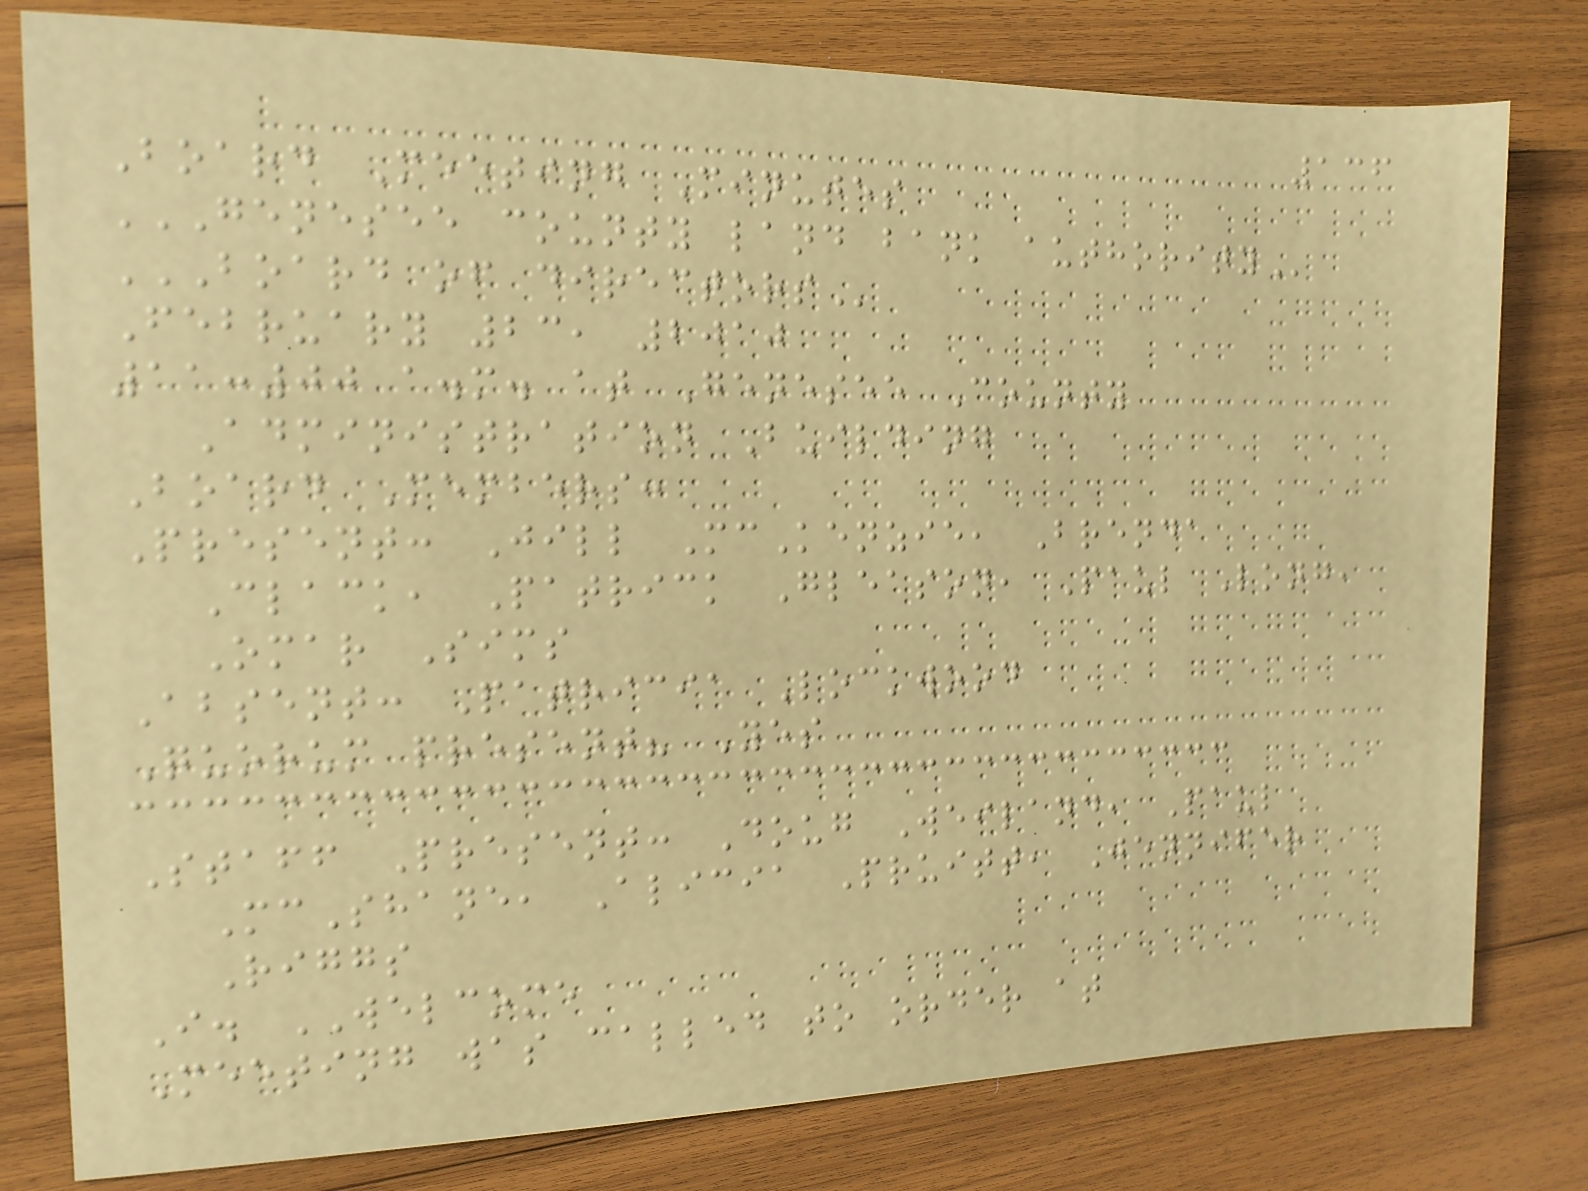136
Board Meeting Minutes
GENESEE COUNTY LAND BANK AUTHORITY
BOARD OF DIRECTORS
February 23, 2010
11:00 a.m. at Genesee County
Administration Building
Board Members:
Present: Jill McKenzie, Brenda
Clack, Patrick Gleason, Paul Long,
Omar Sims
Absent: Patricia Lockwood
Quorum present? Yes
Staff Present: Doug Weiland, Paul
McShane, Alicia Pruitt, Jennifer
Riggs
I. WELCOME
Meeting was called to order at
